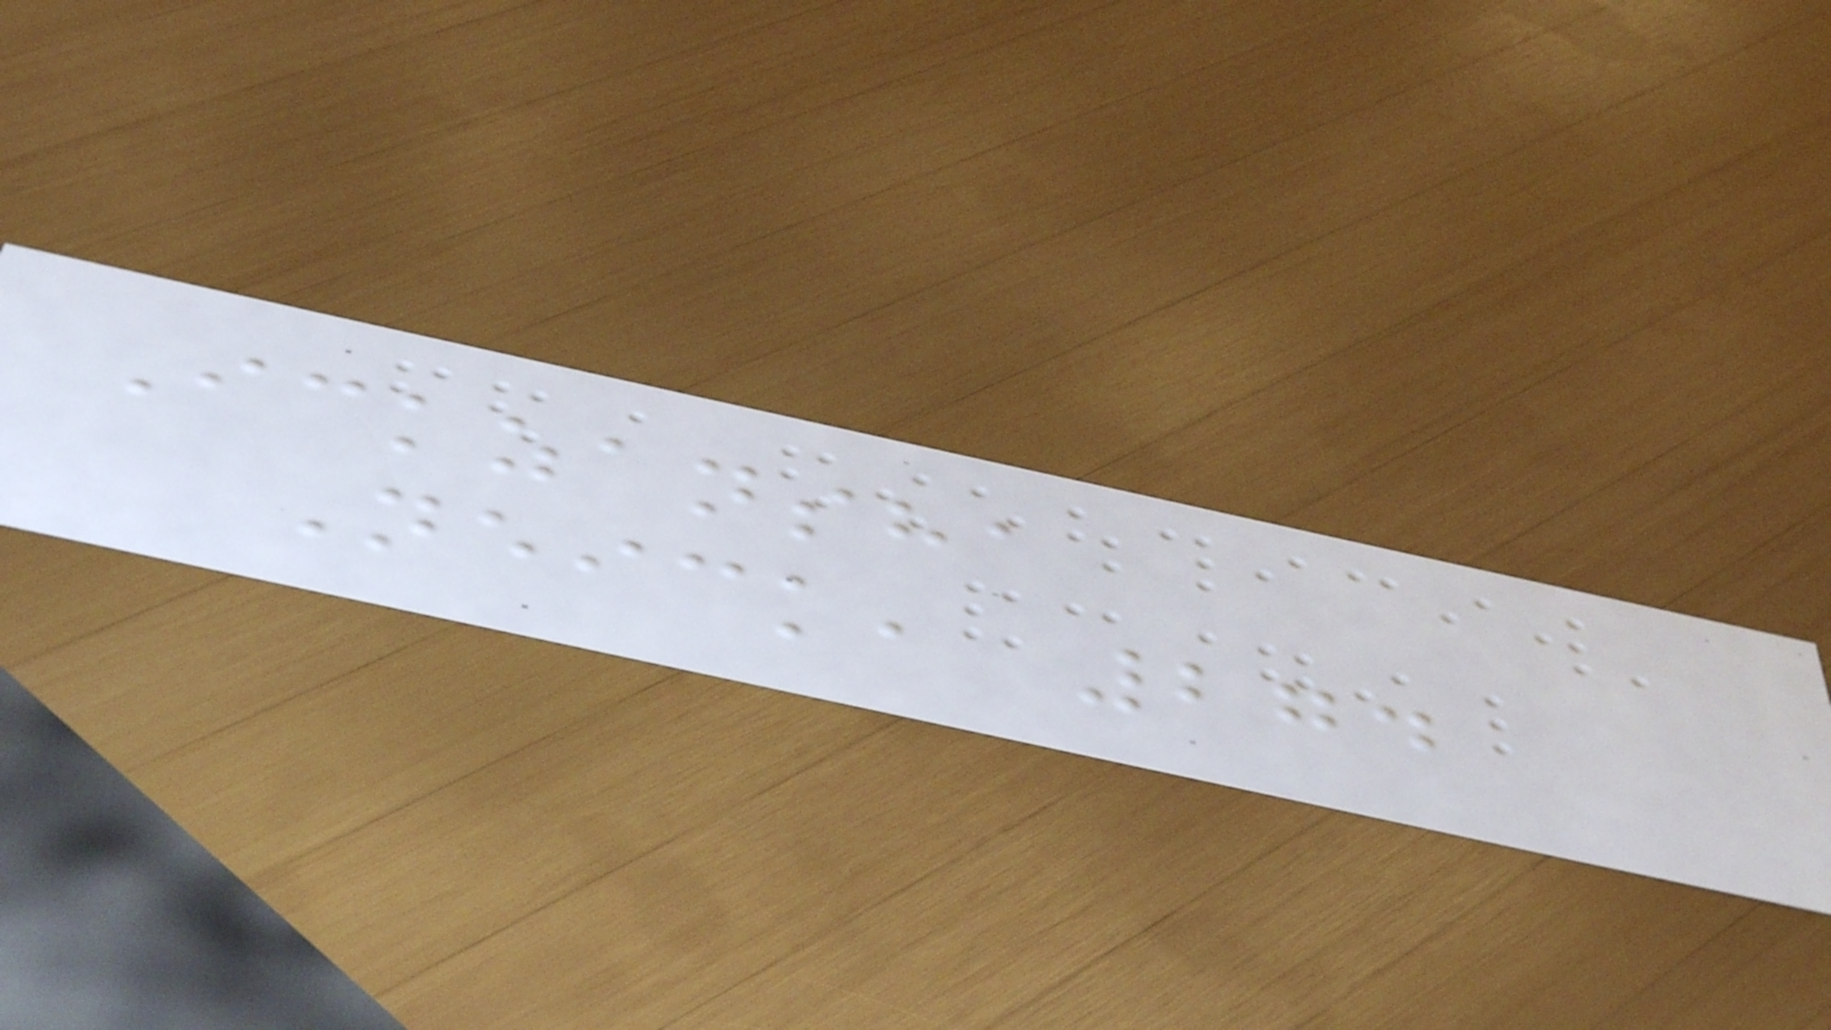Ickzansha
Neick, 274
